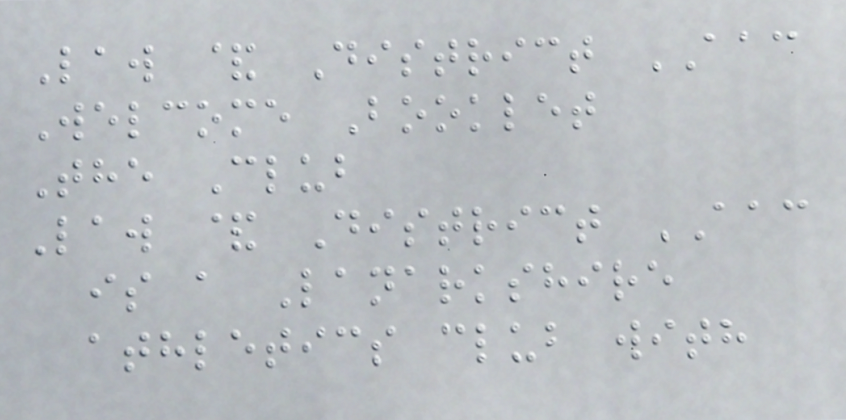Law & District AAC
Welcome Booklet
The Club
Law & District AAC
is a Lanarkshire
athletics club with
